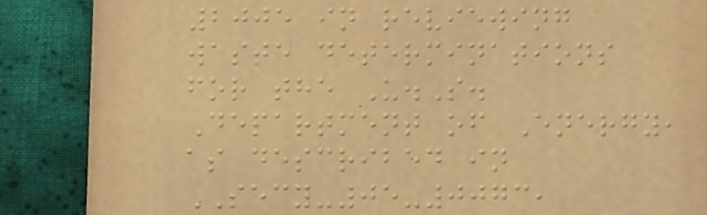2005 in reviewing
waste determinations
for the U.S.
Department of Energy,
as described in
SECY-05-0073,
